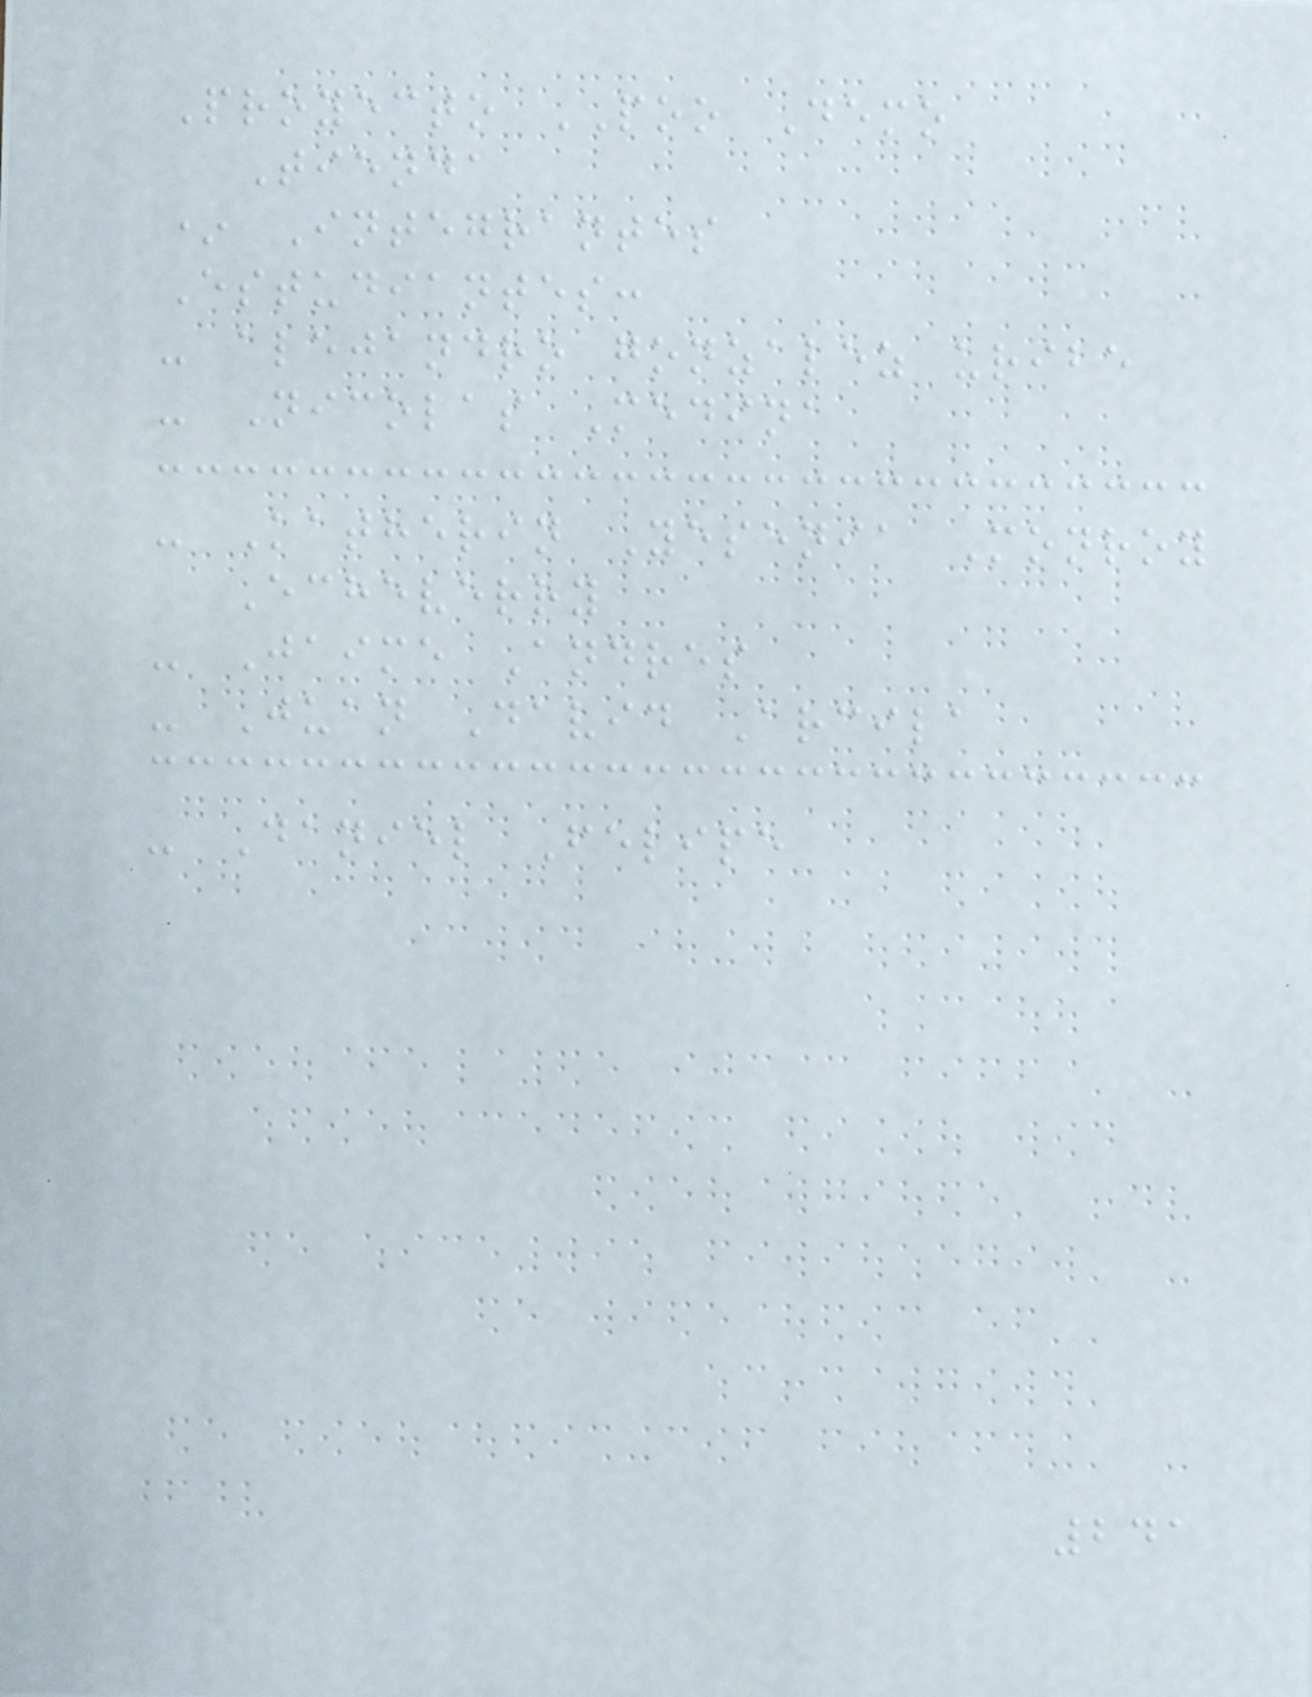Proyecto POO Demo
Tienda
* Integrantes
Estudiantes:
- alejandro gonzalez uribe
- Nicolas Medina
- Katherin Yesenia Monroy
Echeverry
- Jaime Andres
- Juan David Arcila
- Daniel Felipe
241
